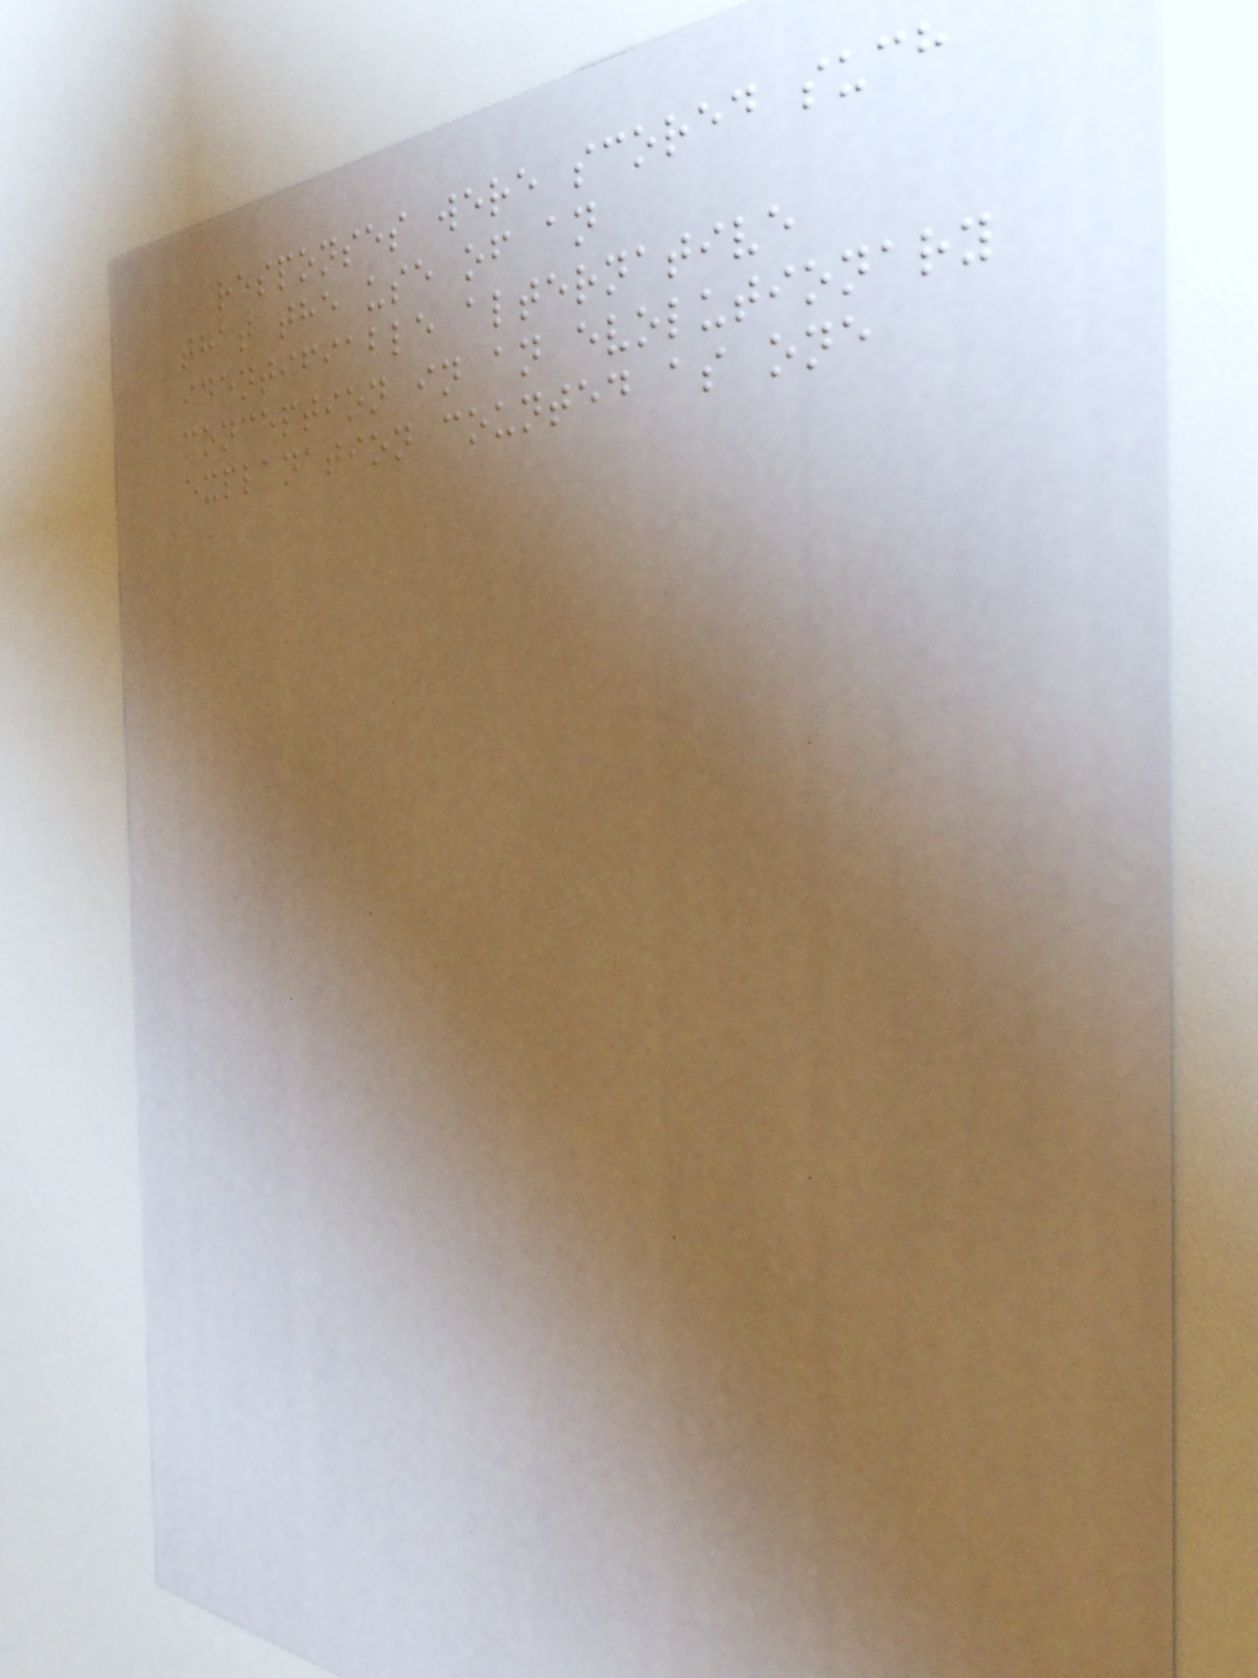responses were scored such
that the use of an
identifiable alternative
conception in an evolutionary
explanation counted as one
